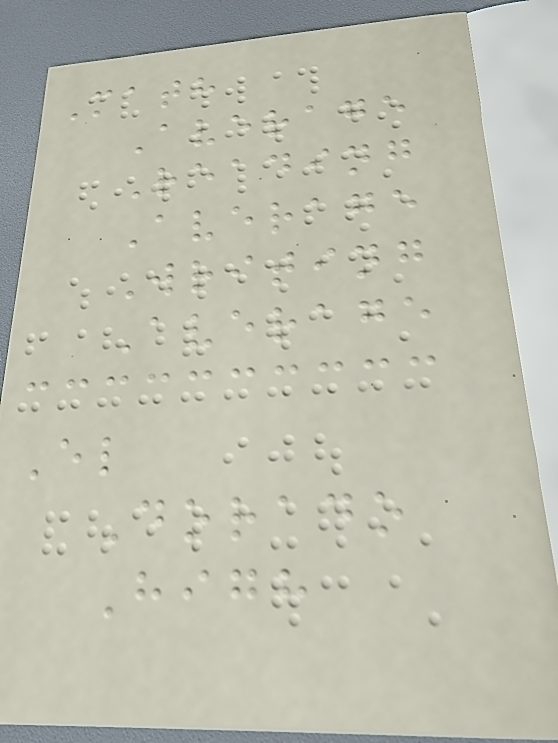Math
Average
Reading
Average
Writing
Average
El
Dorado
High
